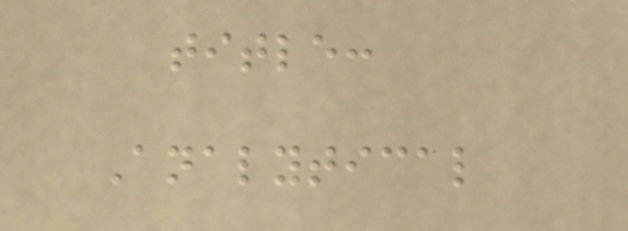title:
Analytical
